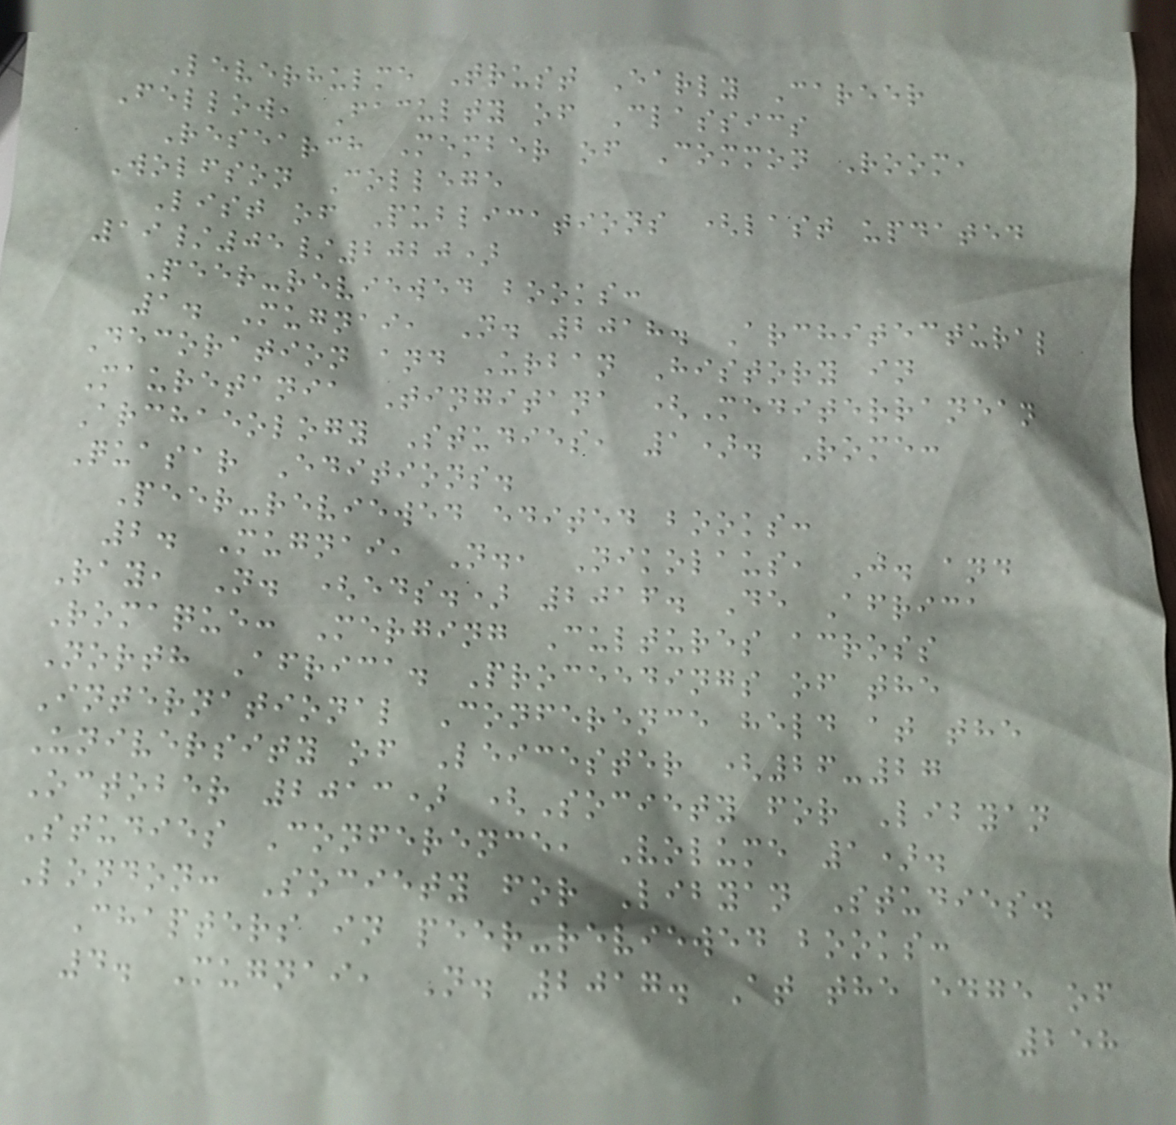Leverhulme Trust Early Career
Fellow, Faculty of Classics
Research Member of Common Room,
Wolfson College
List of Publications (last updated
19/05/2020)
Peer-reviewed books:
1. Mugnai, N. 2018. Architectural
Decoration and Urban History in
Mauretania Tingitana (Mediterranean
Archaeology Studies, 1). Rome:
Quasar Editions.
Peer-reviewed edited books:
2. Mugnai, N., Nikolaus, J. and
Ray, N. (eds.) 2016. De Africa
Romaque: Merging Cultures across
North Africa. Proceedings of the
International Conference held at the
University of Leicester (26-27
October 2013) (Society for Libyan
Studies Conference, Volume 1).
London: Society for Libyan Studies.
Chapters in peer-reviewed books:
4. Mugnai, N. 2017. At the edge of
258
